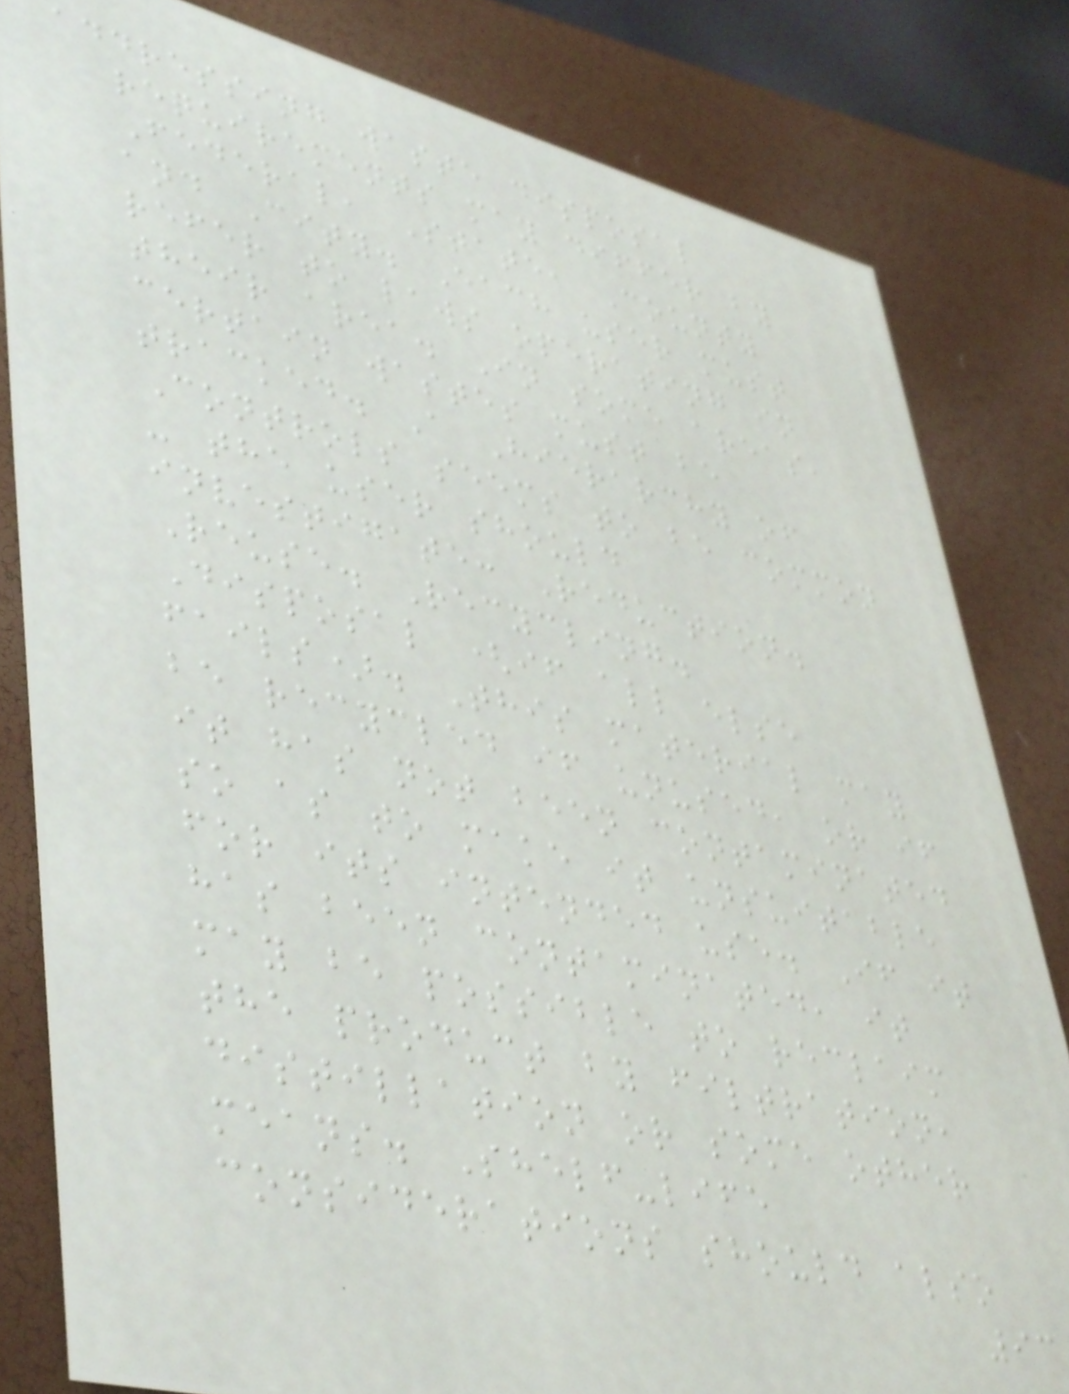addressing waste disposal
requirements may differ by
Federal, State, County
and City. Each user must
refer to laws operating in
their area. In some areas,
certain wastes must be
tracked. A Hierarchy of
Controls seems to be common
- the user should
investigate: Reduction.
Reuse. Recycling.
Disposal (if all else
fails). This material may
be recycled if unused, or if
it has not been contaminated
so as to make it unsuitable
for its intended use. If it
has been contaminated, it
may be possible to reclaim
the product by filtration,
distillation or some other
means. Shelf-life
considerations should also
93
